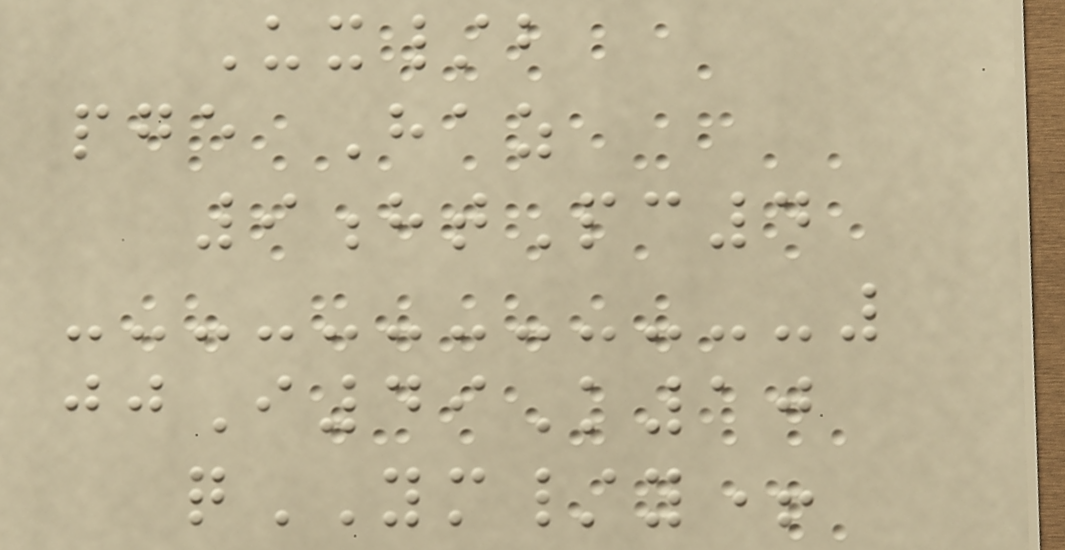Ux/b
pge Haz
9htPc4
jjI49K10
qYM/y+
